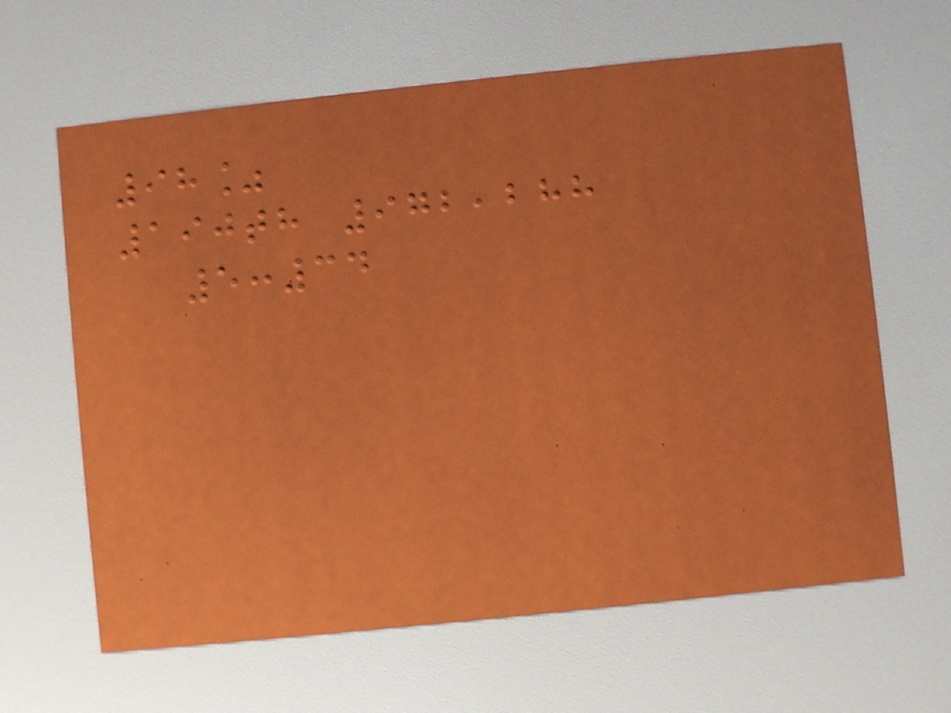98%
190th 972,288
5:34
